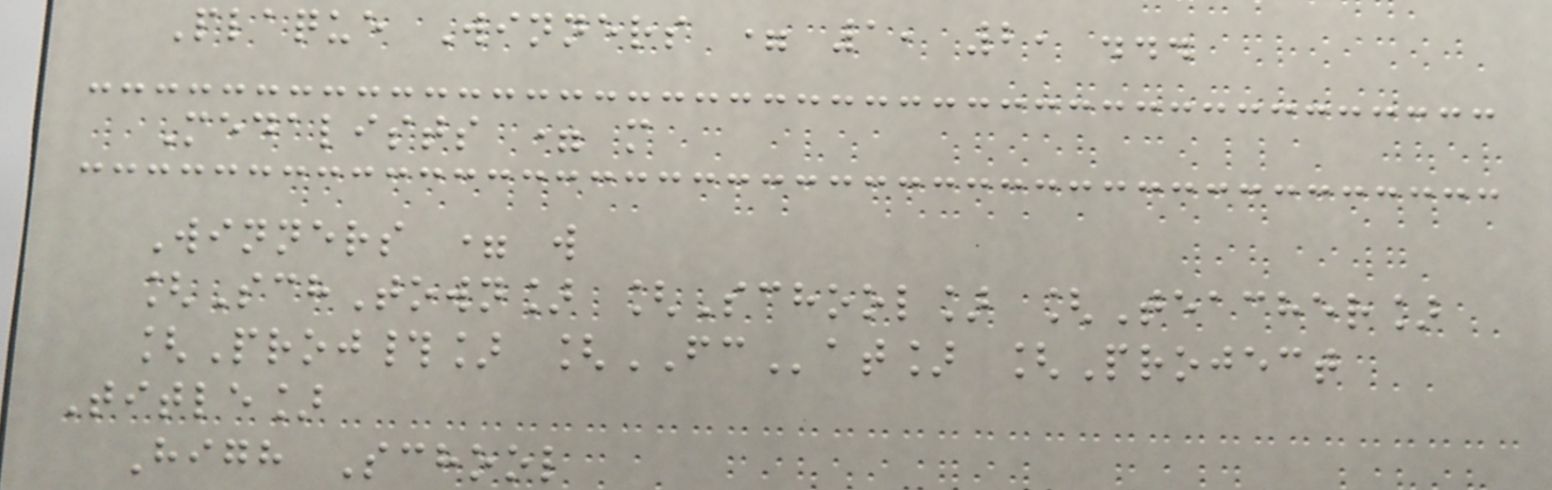Plaque Winners = 1, 2, ...
Medalists = m
Winners = w
[SchTown] [School] [Teacher]
[Proj#] [FCat] [Project
Title]
High School
